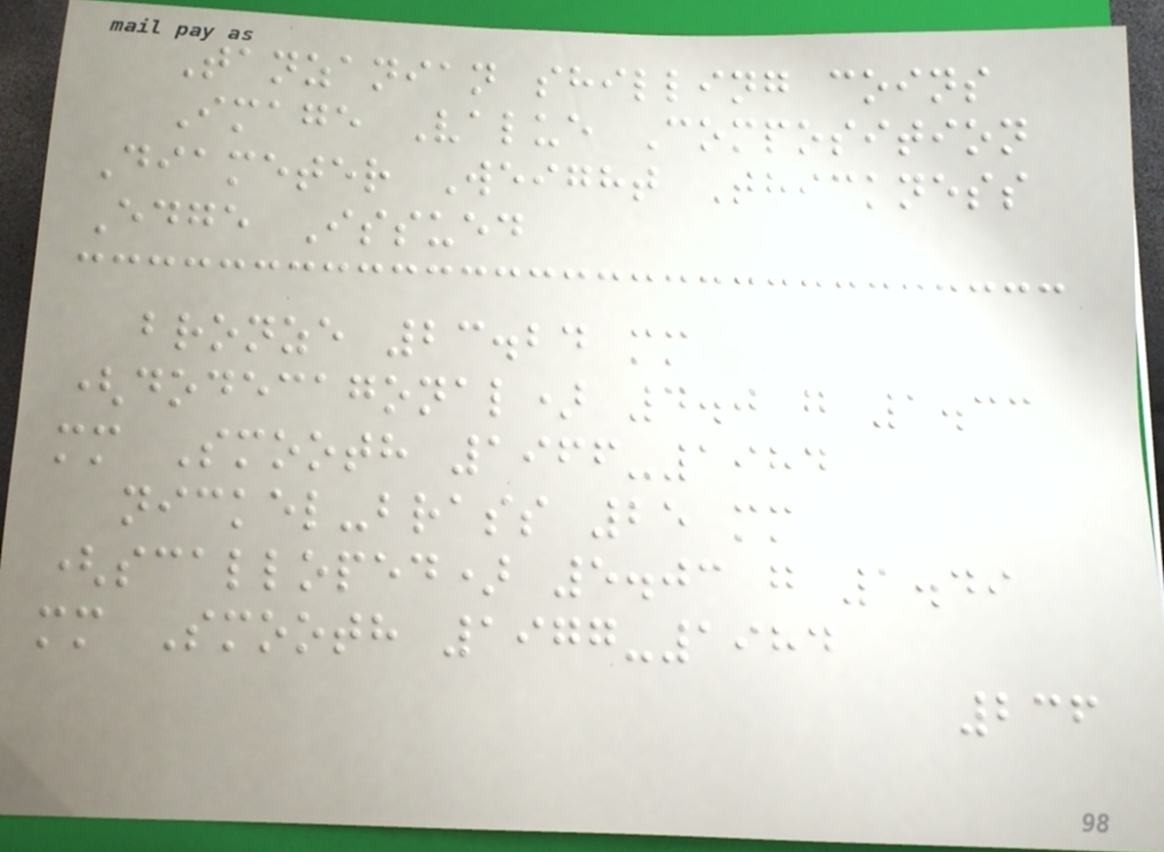Tanzanian shilling coins
Image Value Composition
Diameter Weight Thickness
Edge Issued
bronze 23.24 mm
(dodecagonal) 4.0 g 1.33
mm Smooth 1966-1984
nickel-brass 25 mm
(scalloped) 5.03 g 1.49
mm Smooth 1977-1984
236
